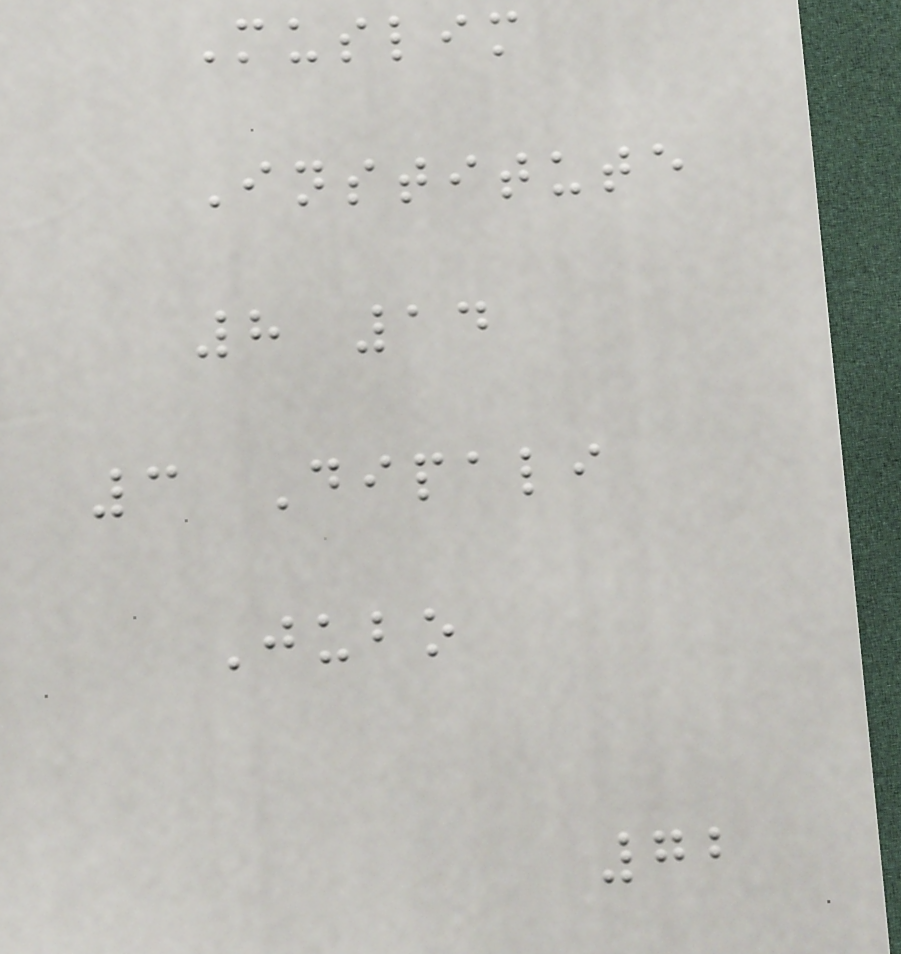Muslim
Institute
8 14
3 Dipali
Jubo
72
